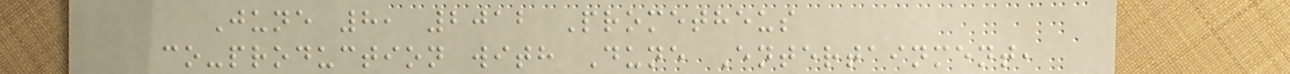June 8, 2012 Prometheus
co-production with Dune Entertainment,
